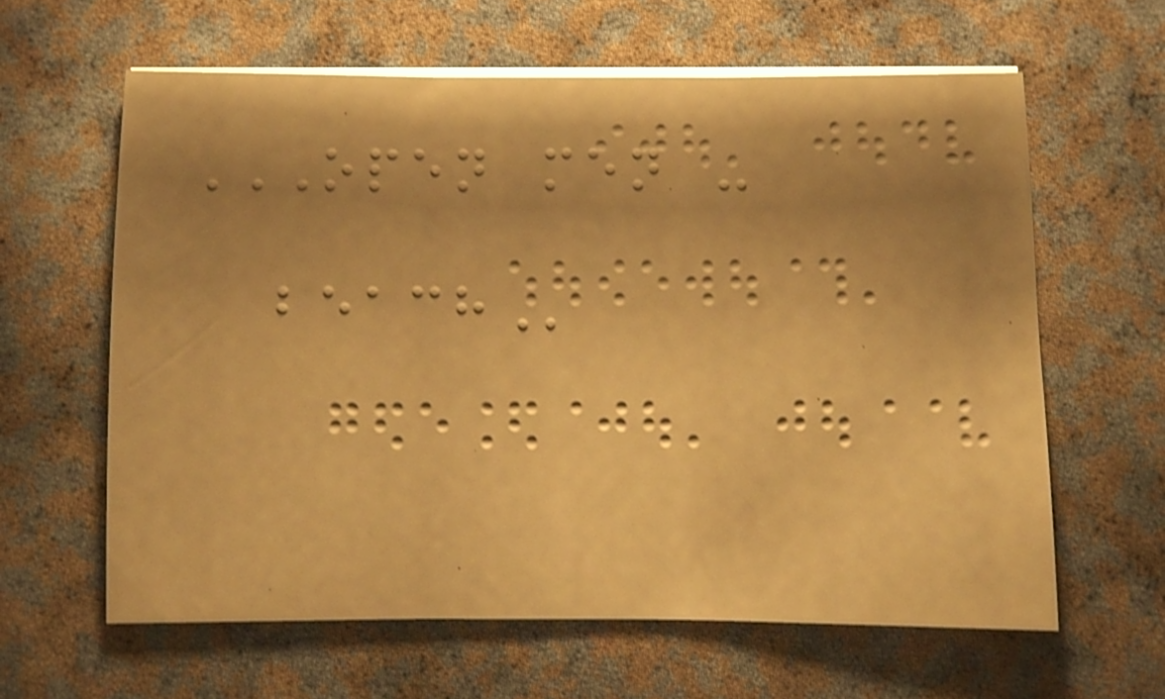OPEN MEN -
BEACH
